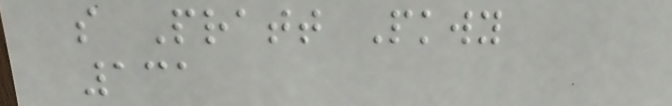s Pratt Pkwy
131
